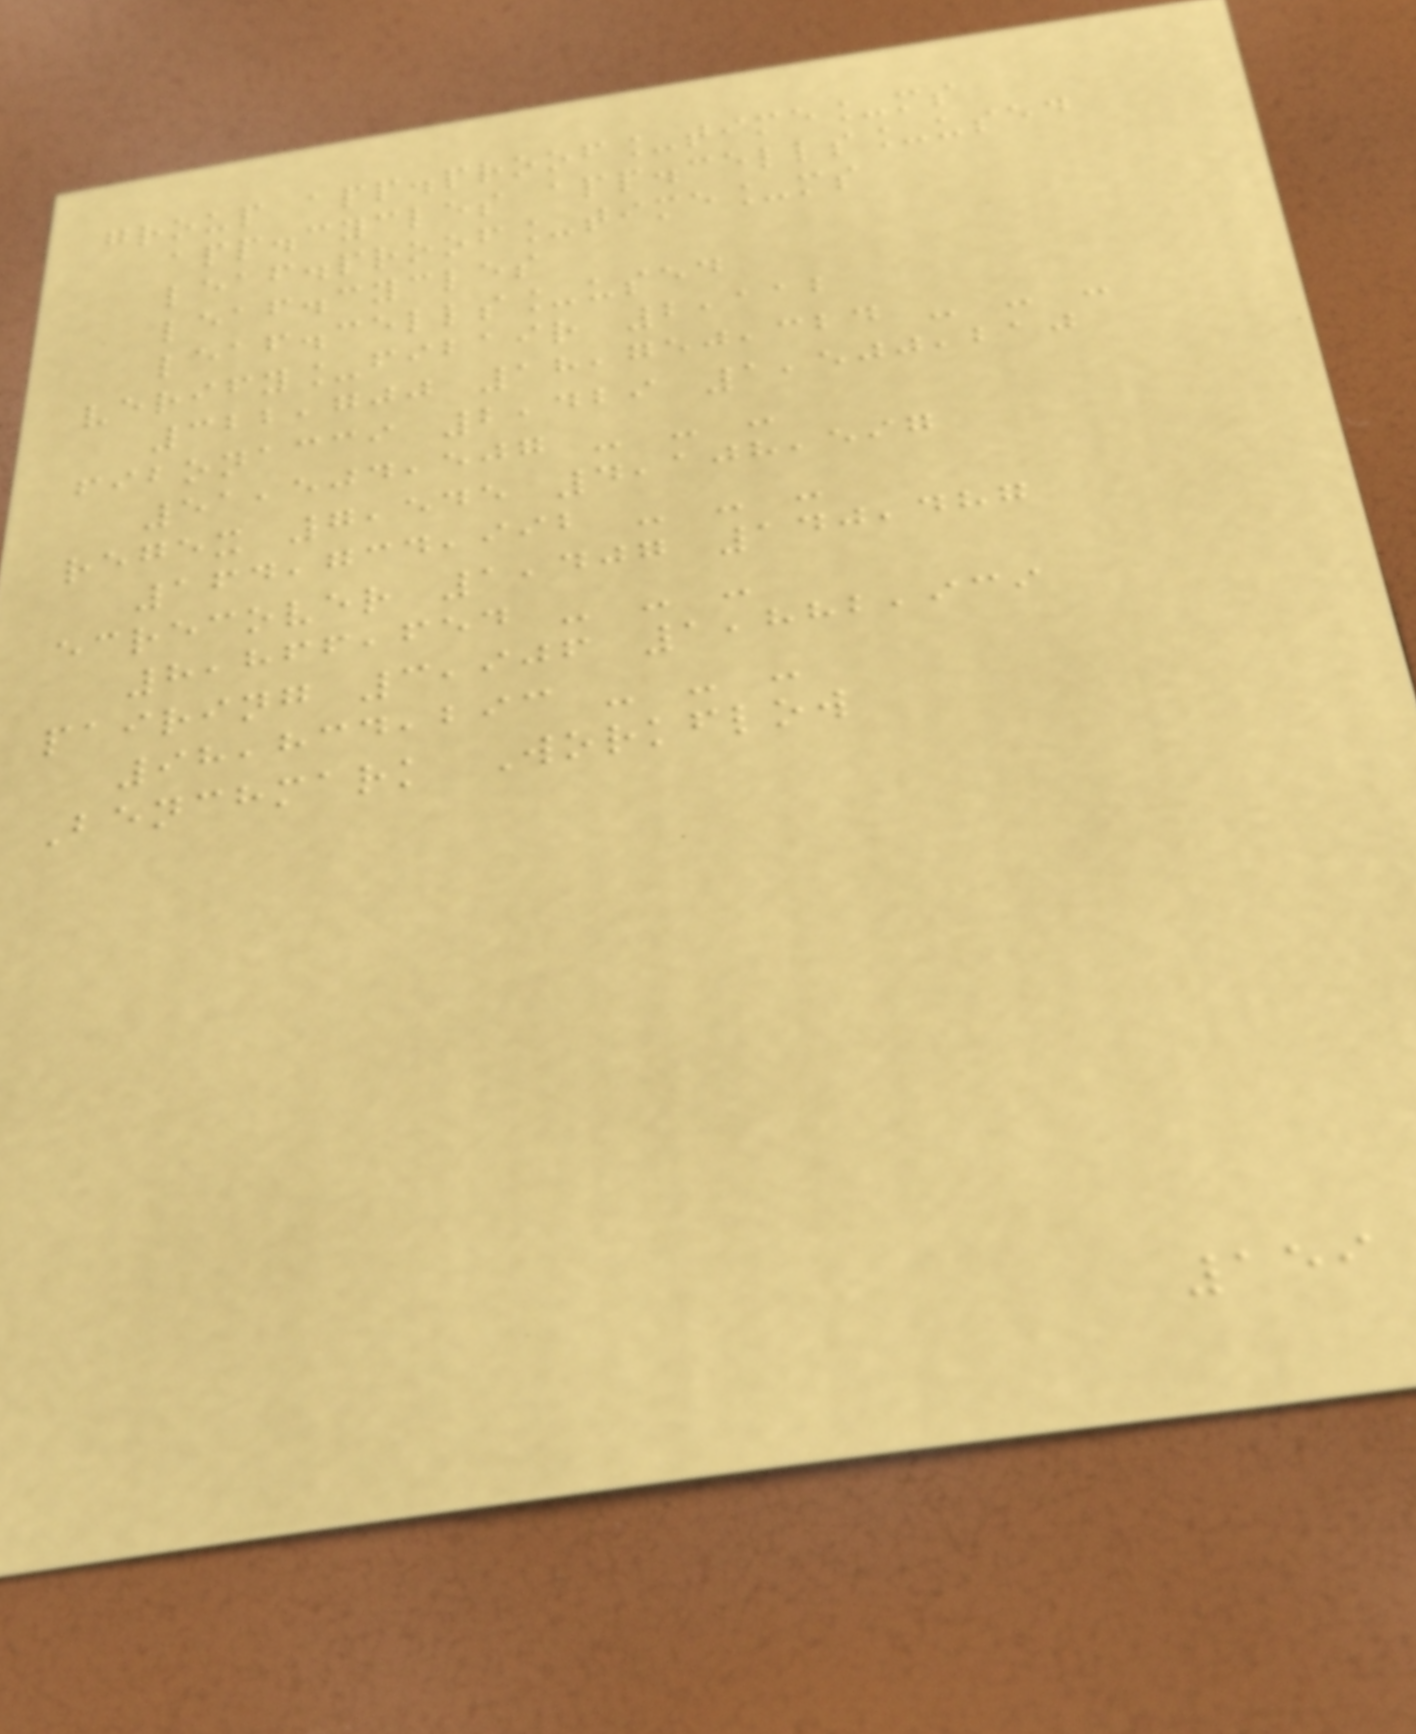group app.proof_time_ms
app.cycles app.cells_used
leaf.proof_time_ms
leaf.cycles
leaf.cells_used
verify_fibair 2,112
322,700 18,750,324 - - -
fibonacci 2,429 1,500,210
51,504,507 - - -
regex 7,545 4,108,597
164,734,992 - - -
ecrecover 1,407 140,487
8,866,654 - - -
pairing 3,906 1,882,939
98,834,293 - - -
Benchmark Workflow
159
